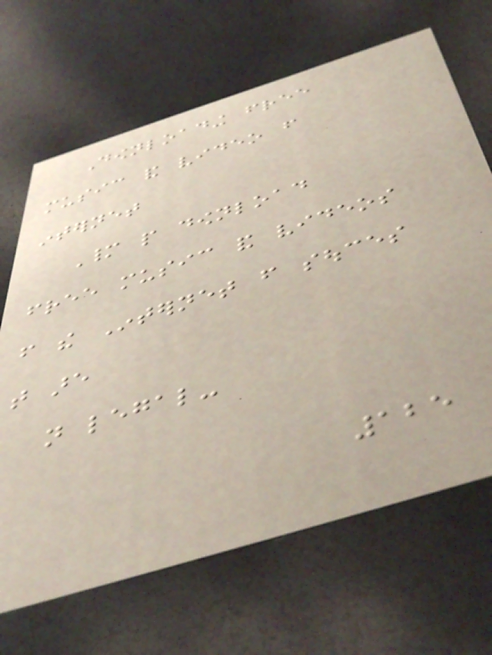Downloading free
music and video from
internet
Many people download
free music and videos
from the Internet from souces
that are
not legal-
125
